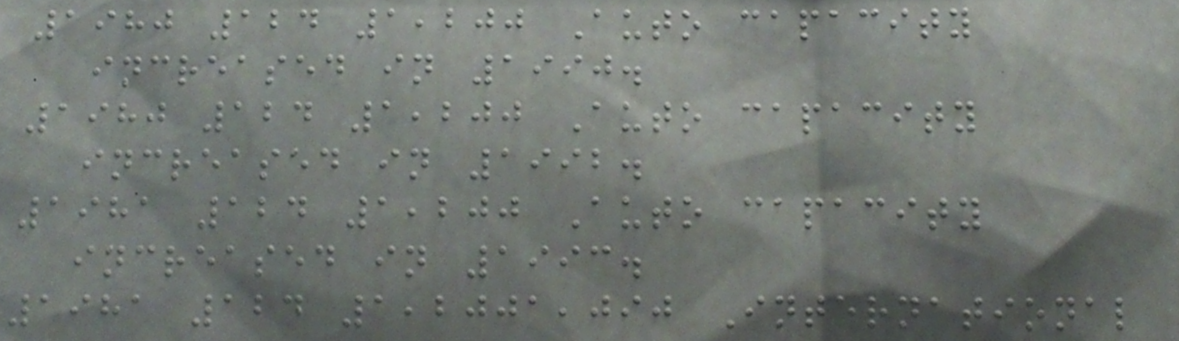1980 124 1,200 Auto capacity
increased in 1990.
1980 124 1,200 Auto capacity
increased in 1992.
1981 124 1,200 Auto capacity
increased in 1993.
1981 124 1,2001,090 International
